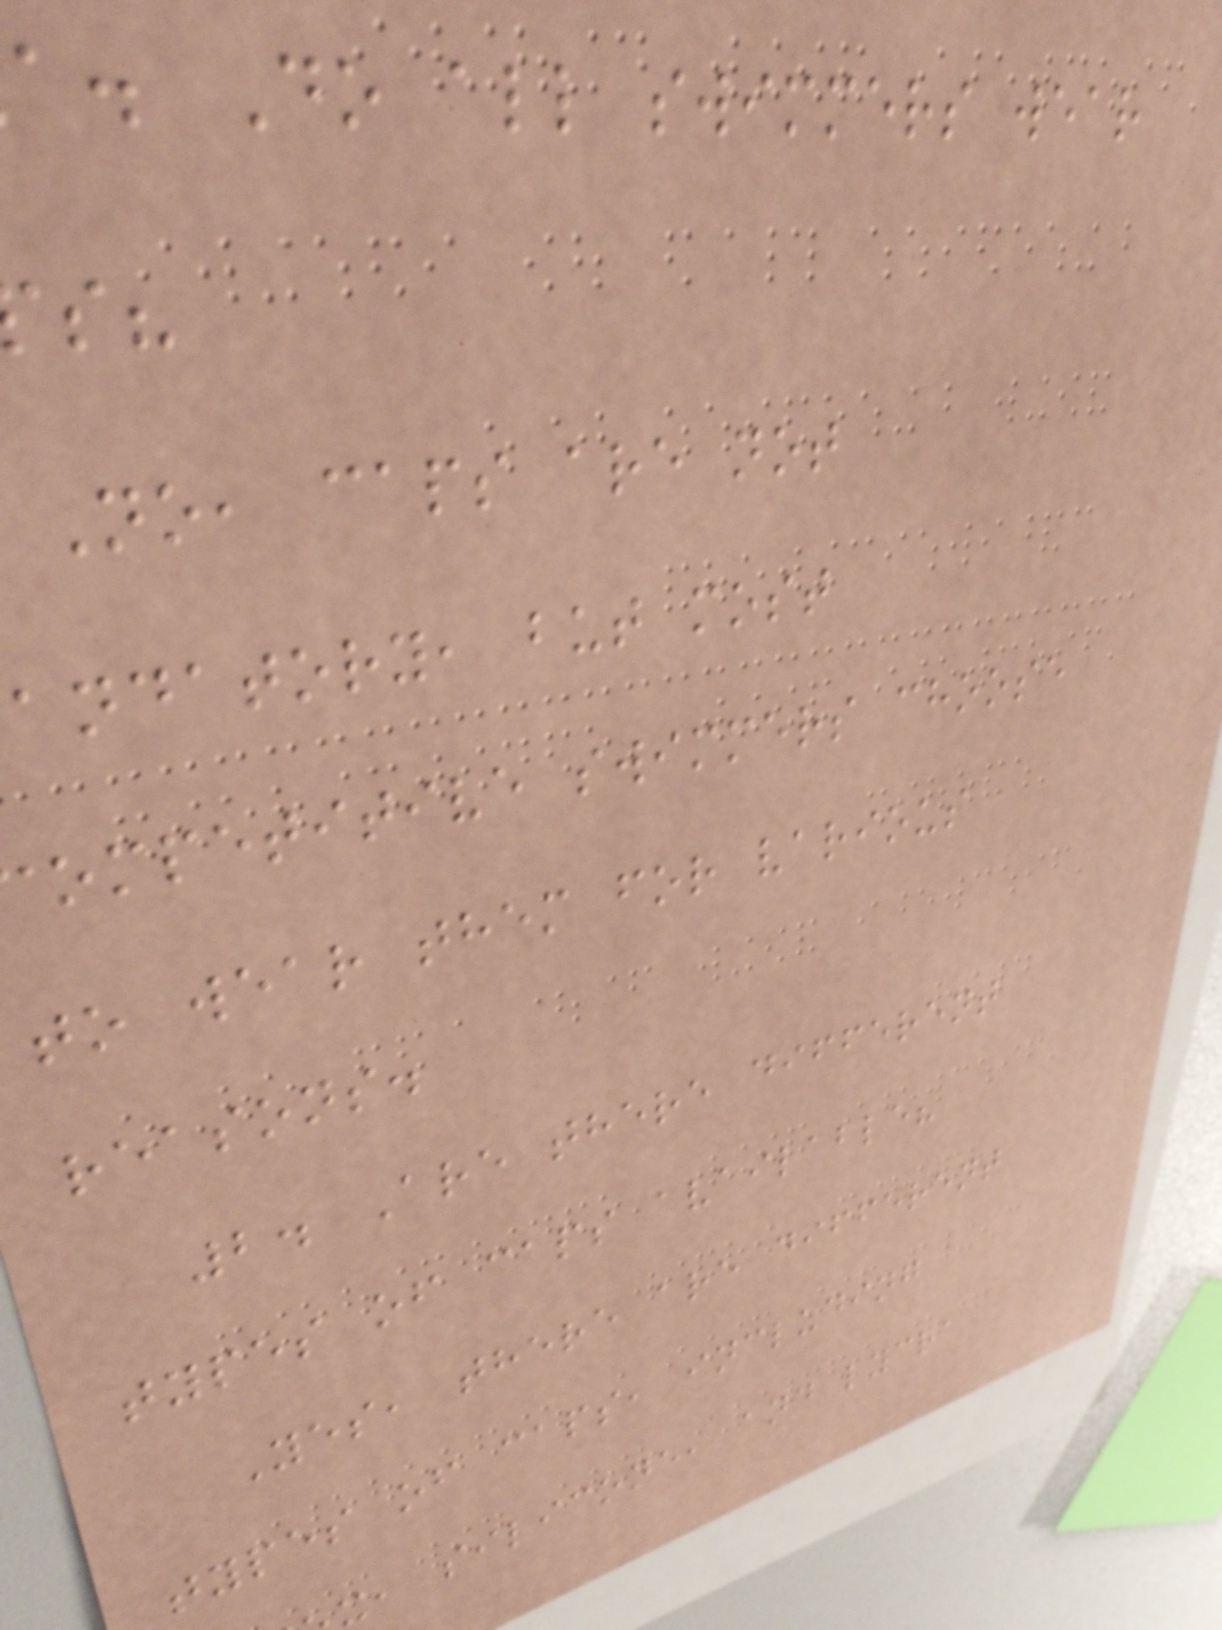a. Do all swimmers wear
No, caps are not
andatory, but most
ompetitive swimmers choose
to wear them for various
reasons.
2. Are there different
types of caps available?
Yes, there are different
types of caps, including
, silicone, and lycra
